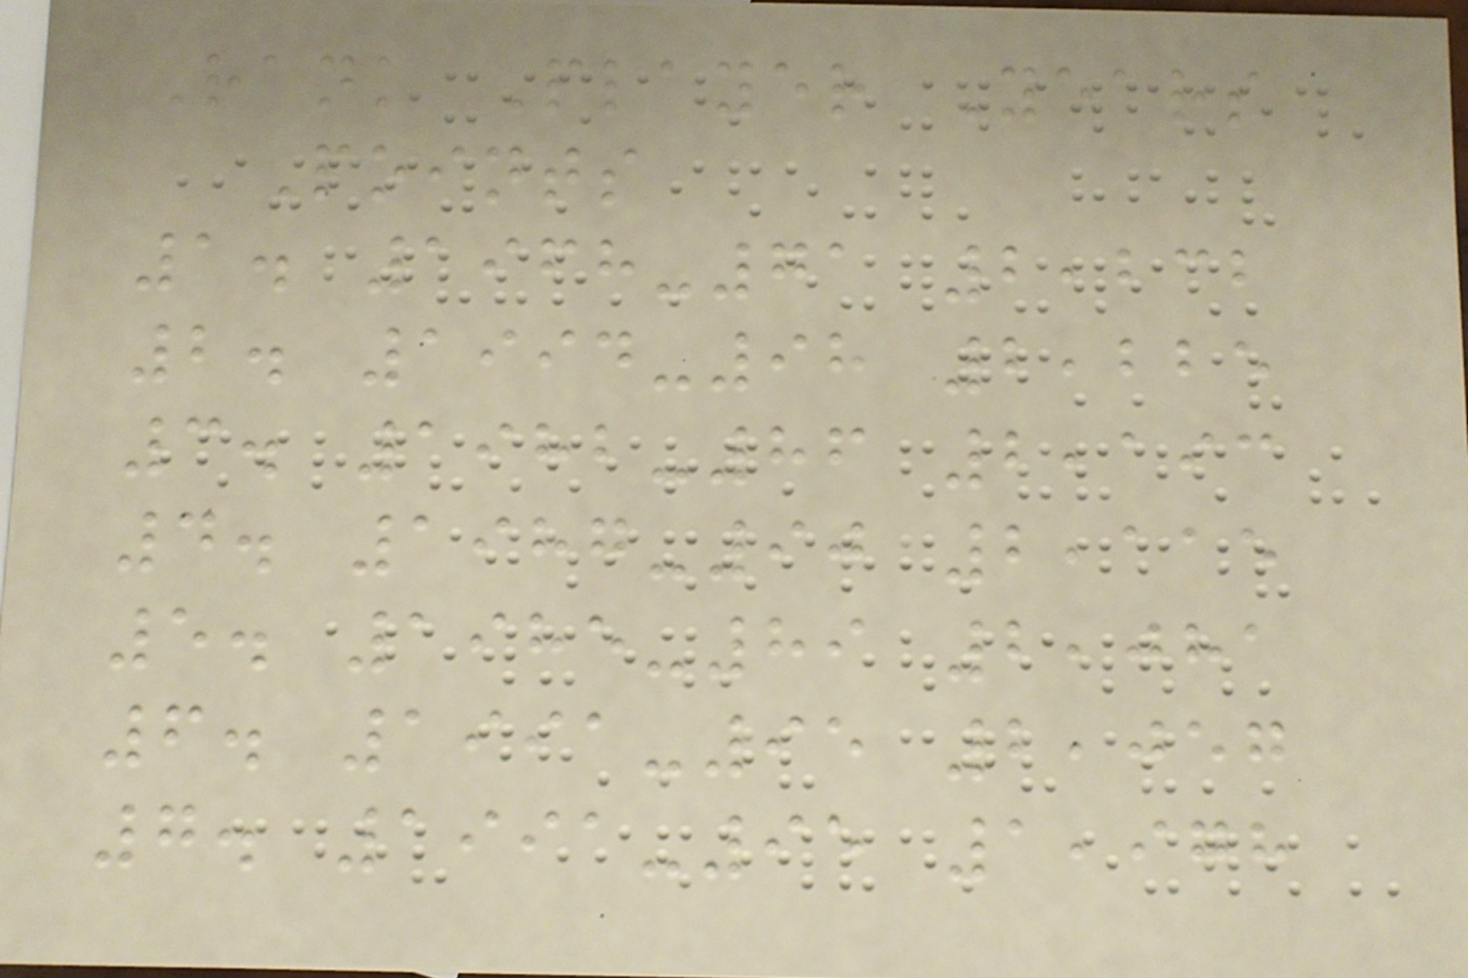Rank Player Years
Points
1. 1968-71 2,232
2. 1994-98 2,225
3. 1982-86 2,193
4. 1987-90 2,115
5. 1985-89 2,081
6. 1991-95 2,057
7. 1991-95 1,978
